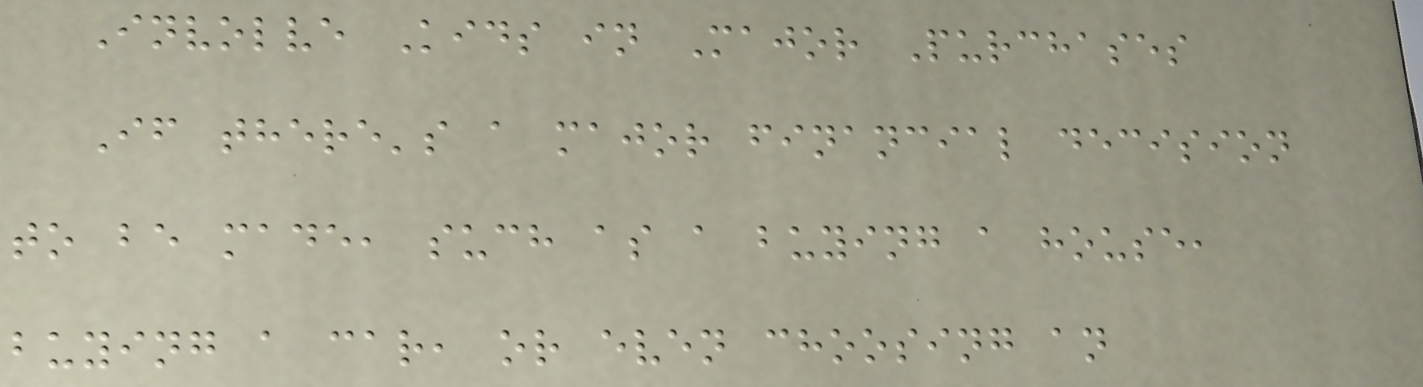Involve Kids in Major Purchases
If there's a major financial decision
to be made, such as a buying a house,
buying a car, or even choosing an
